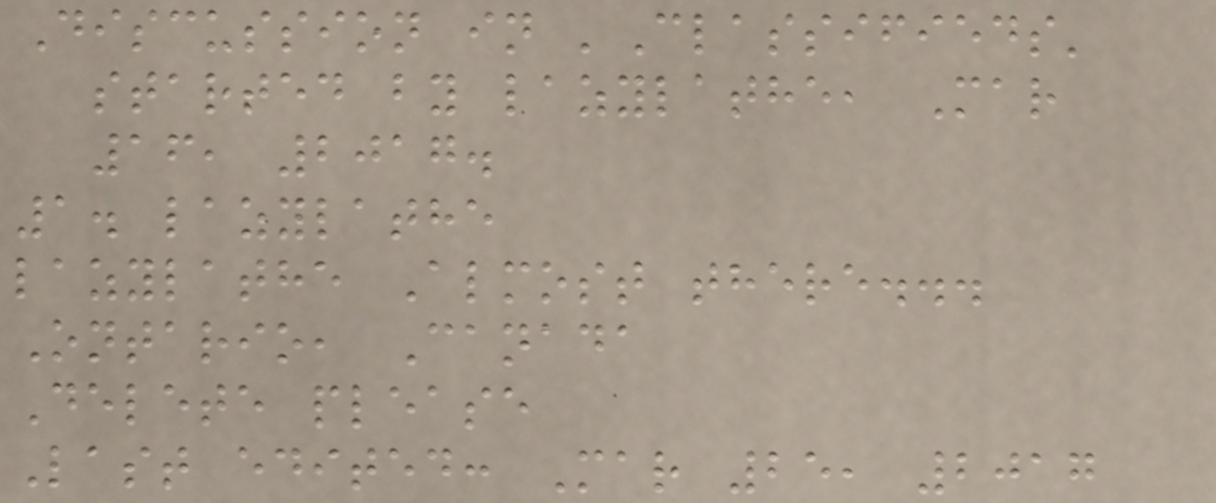Discussion in 'Classifieds'
started by lazylathe, Mar
16, 2017.
1. lazylathe
lazylathe Almost there...
Ontario, Canada
Delete please
Last edited: Mar 25, 2017
